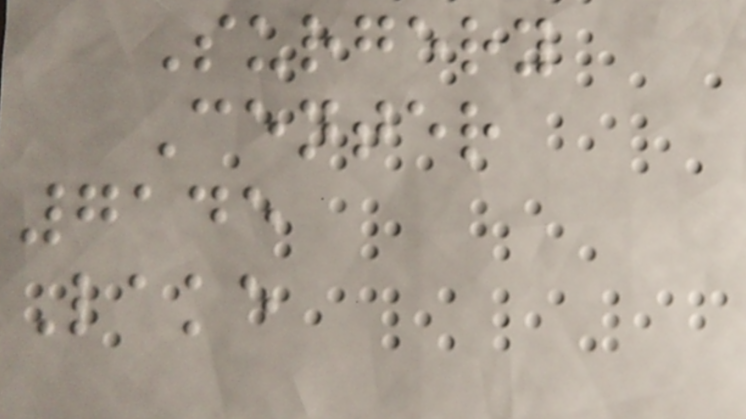Surgery
Center
7145
Lake
